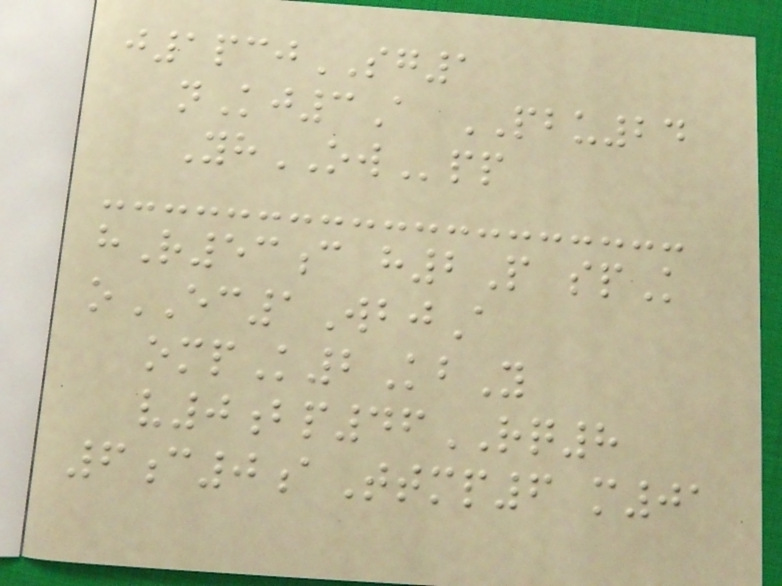j1pcjSG1
nKj3A PBU24
YhOWpp
hR53c h2P spK
oEC1WbjA
ompK2KbY
v0bp46RQ8
6c0aTtmp6 m01
